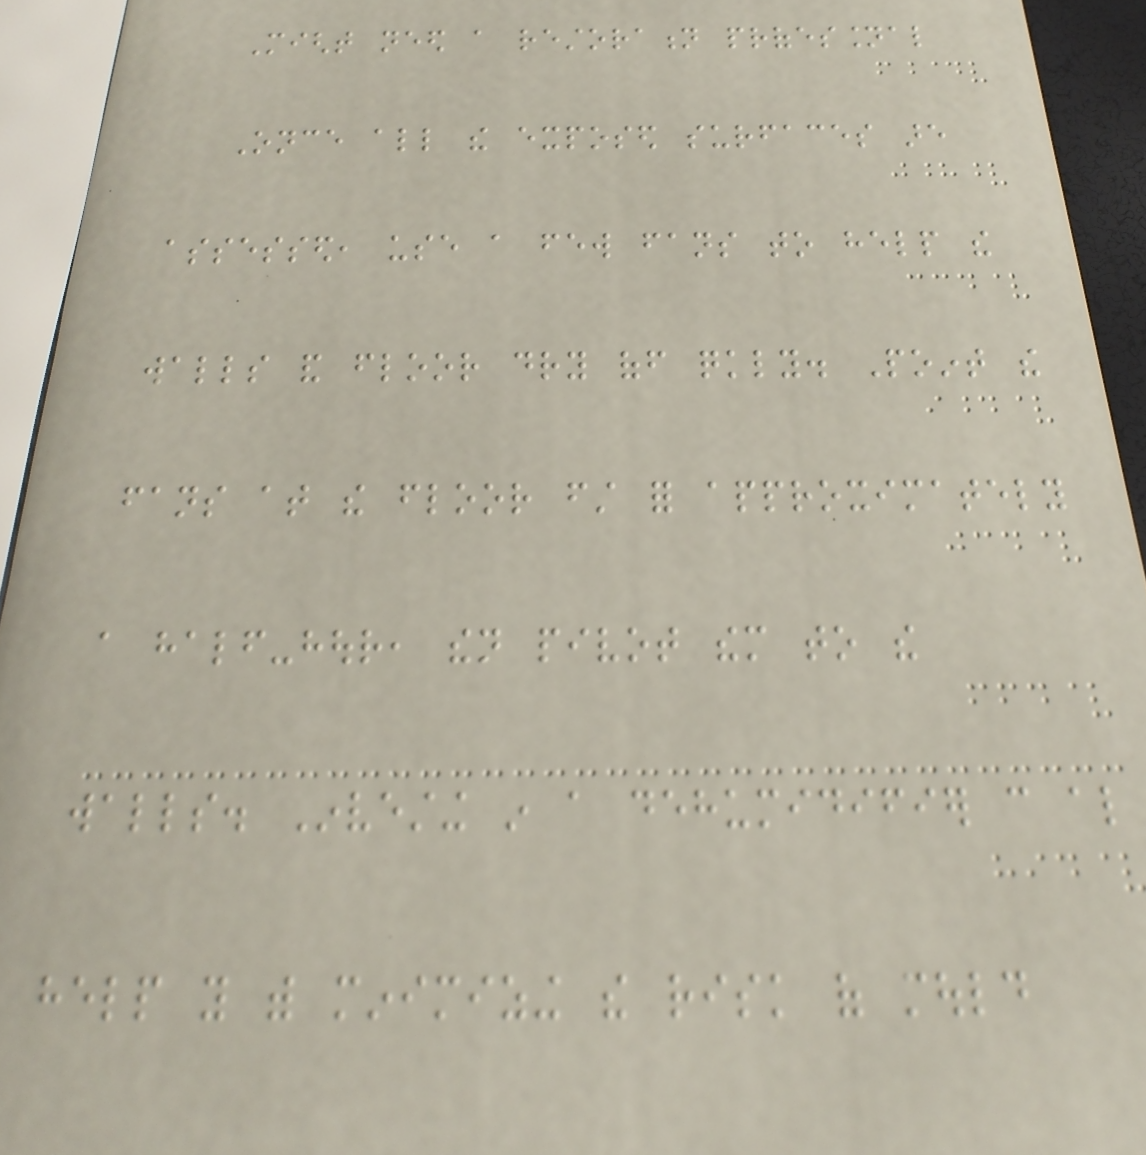Might need a restoration professional
Once all the exposed surfaces are
assessed, use a few fans to help the
walls and floor dry off quickly. Point the
fans at the floor first for approximately
a half-hour, then pivot them to the
walls. Investing in a dehumidifier can also
help you with minimizing the risk of mould
